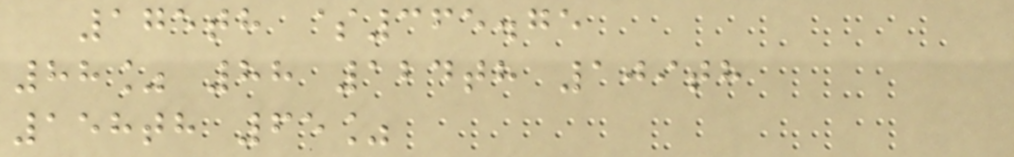175th $365.75
88% 88 124th 109th
158th 65%
